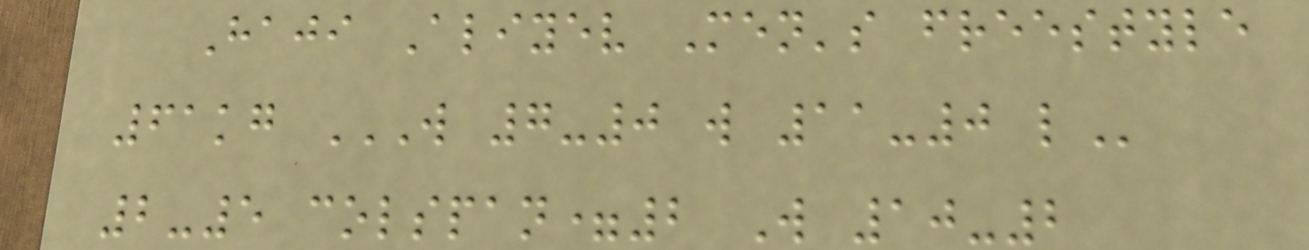Haji Aliyev Men's freestyle
61kg W 7-0 W 11-0 L
2-5 colspan=2 W 10-2
